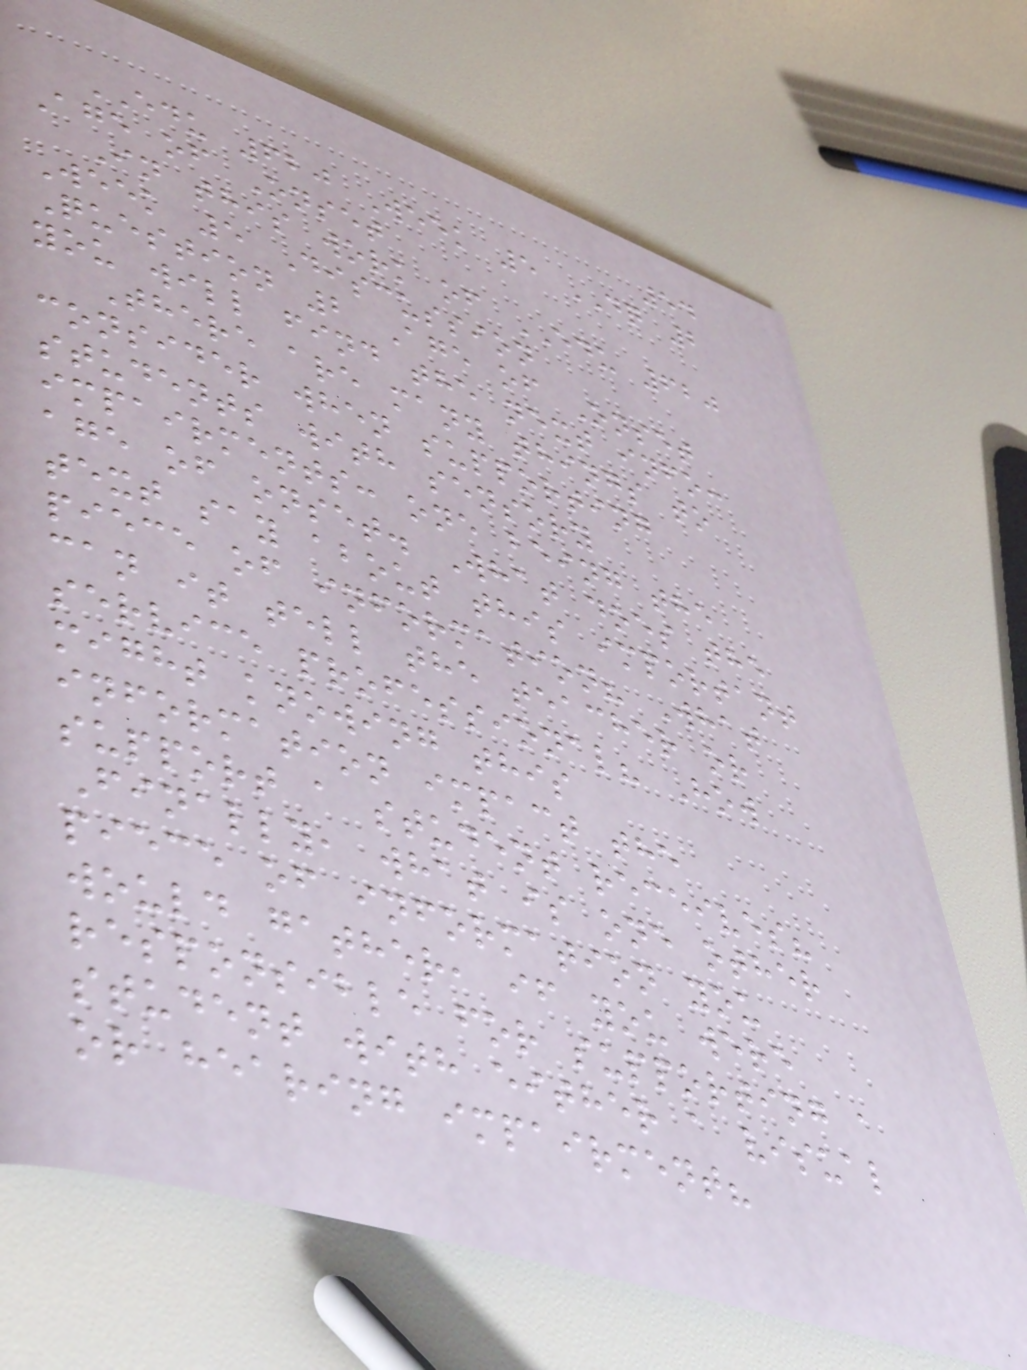54
EDU 620 Week 5 DQ 2
Age of Onset
In this work of EDU 620
Week 5 Discussion
Question 2 Age of Onset
you will find the next info:
There are many things to
consider when supporting
students with sensory
impairments: one being the
age of onset. What does the
text say about this important
piece of information? What
can it tell the teacher or
service professional? How
might knowing this
information impact the
support a student receives?
Finally, what is one other
piece of information you
would gather, if you were
responsible for supporting a
student with either a visual
or hearing impairment?
